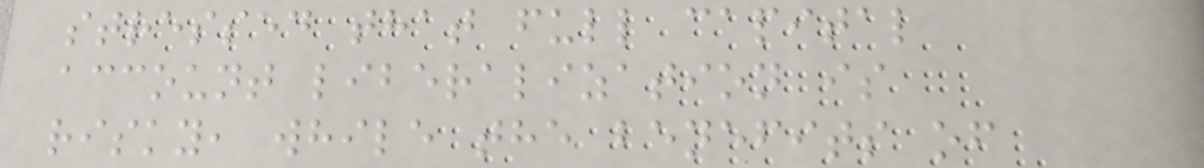stressed that full capital
account liberalization is
risky, while the benefits of
